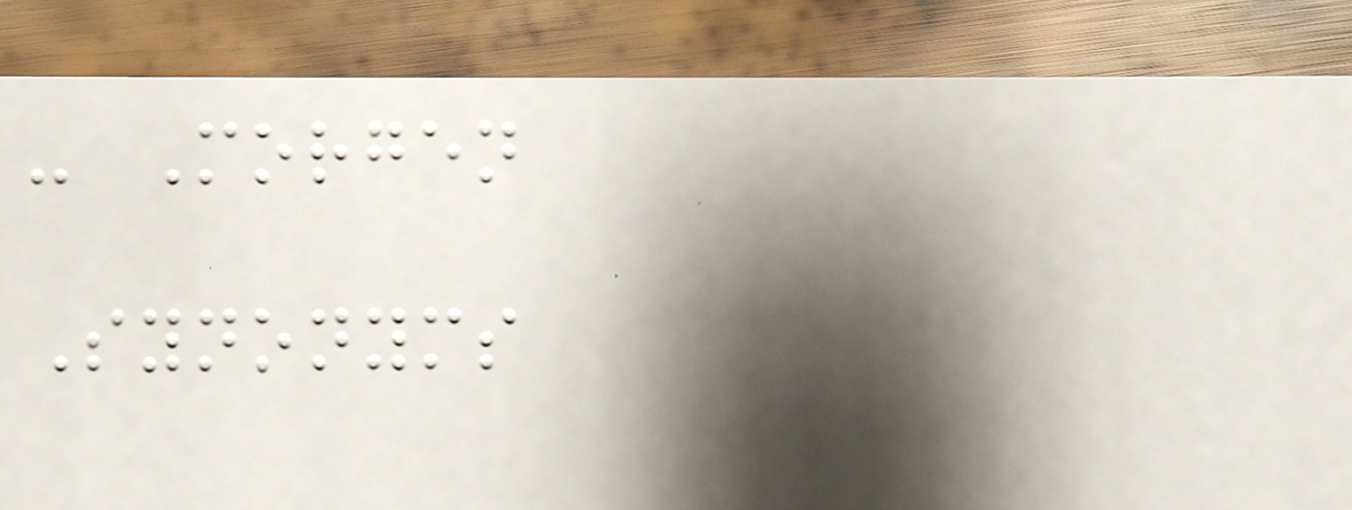- Morgen
Synonyms
